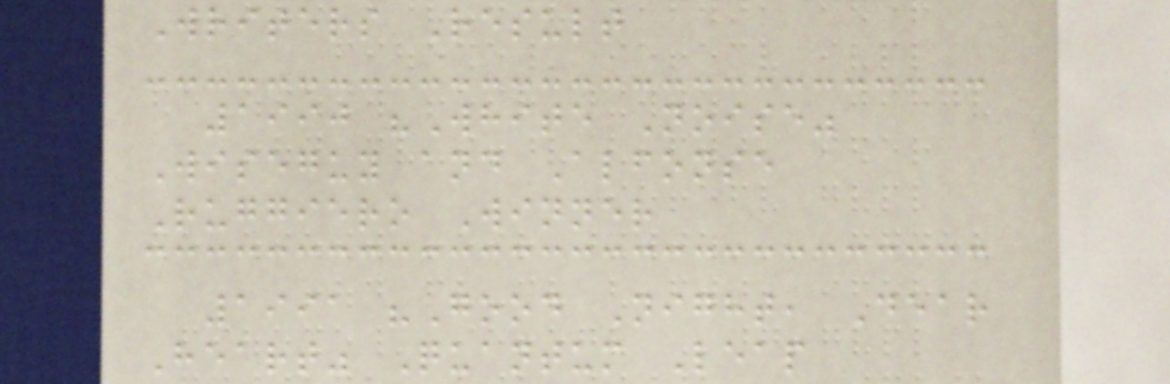Writers Result
1990 "White Noise"
Wiseguy and Alfonse
Ruggiero Winner
1991 "Good Night, Dear
Heart" Quantum Leap
